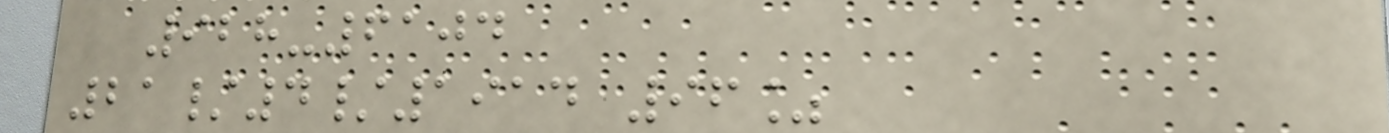928-6104
21/4/1914 96%
